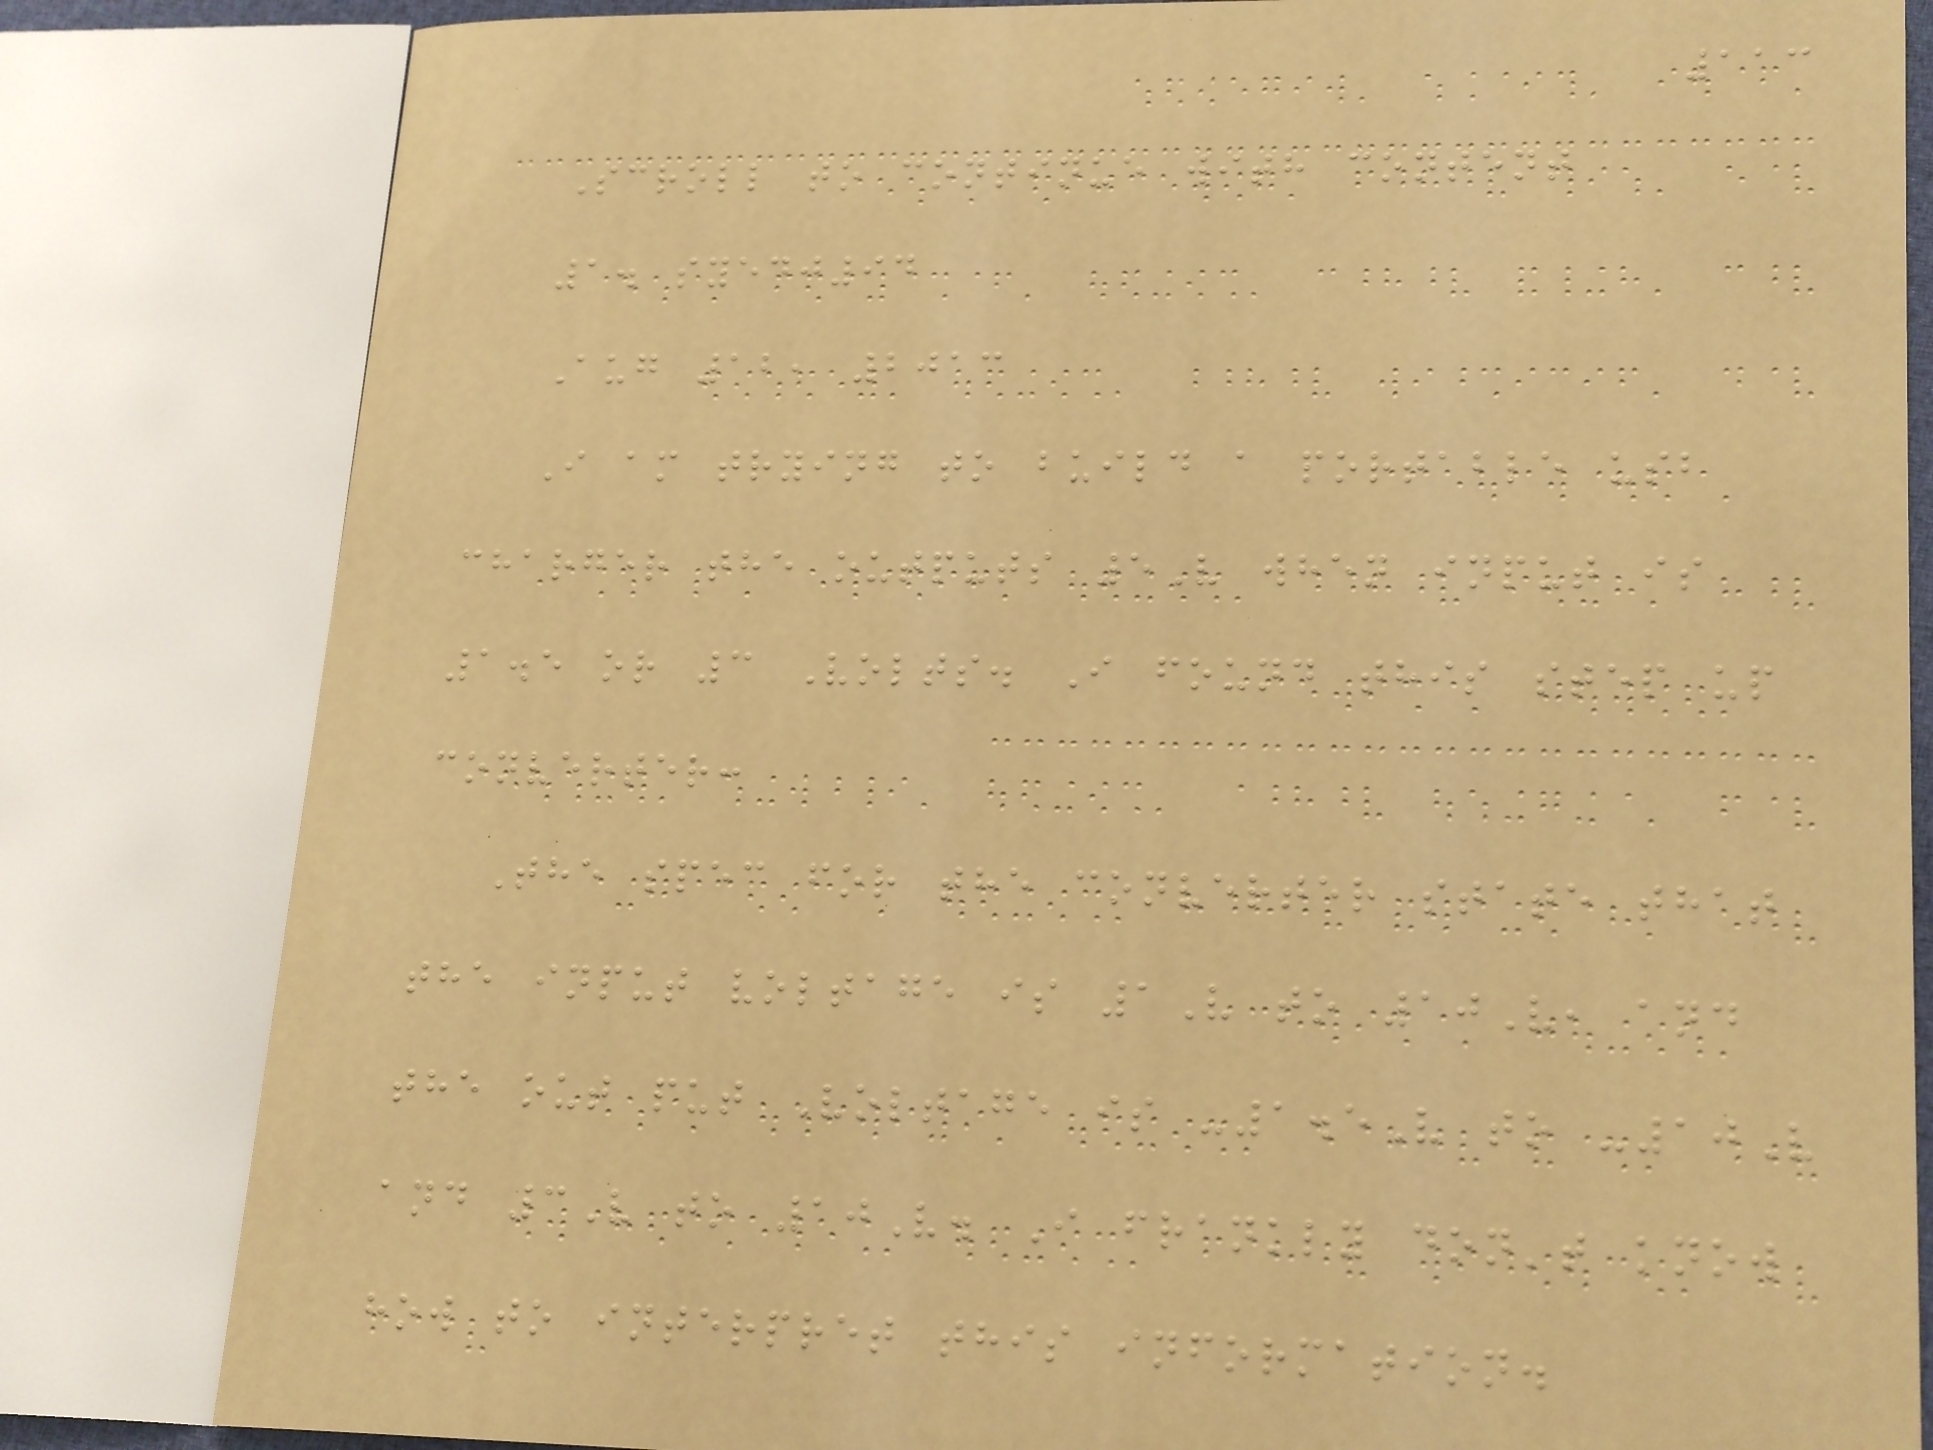113
Scroll to continue with content
1. syedj94
Aug 12, 2013
I am trying to build a portable usb
charger the outputs 5V when input is
1.5 or 3 Volts. I found this step up
converter:
The spec for the converter state that
the input voltage is 1V to 10V, and
the out put Voltage is -1.5V to -10V
and 3V to 10V. I frankly don't know
how to interpret this information.
